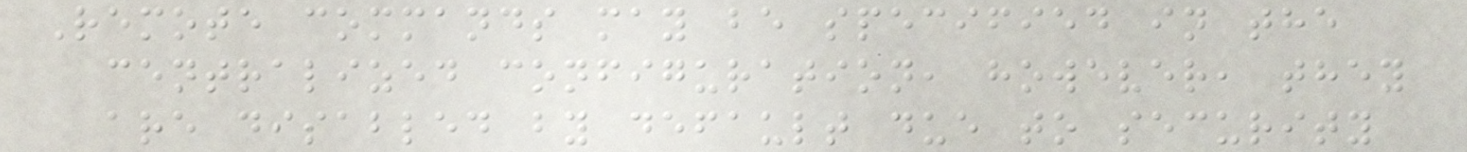Remote commands may be specified in the
centralized configuration, however, they
are disabled by default due to security
